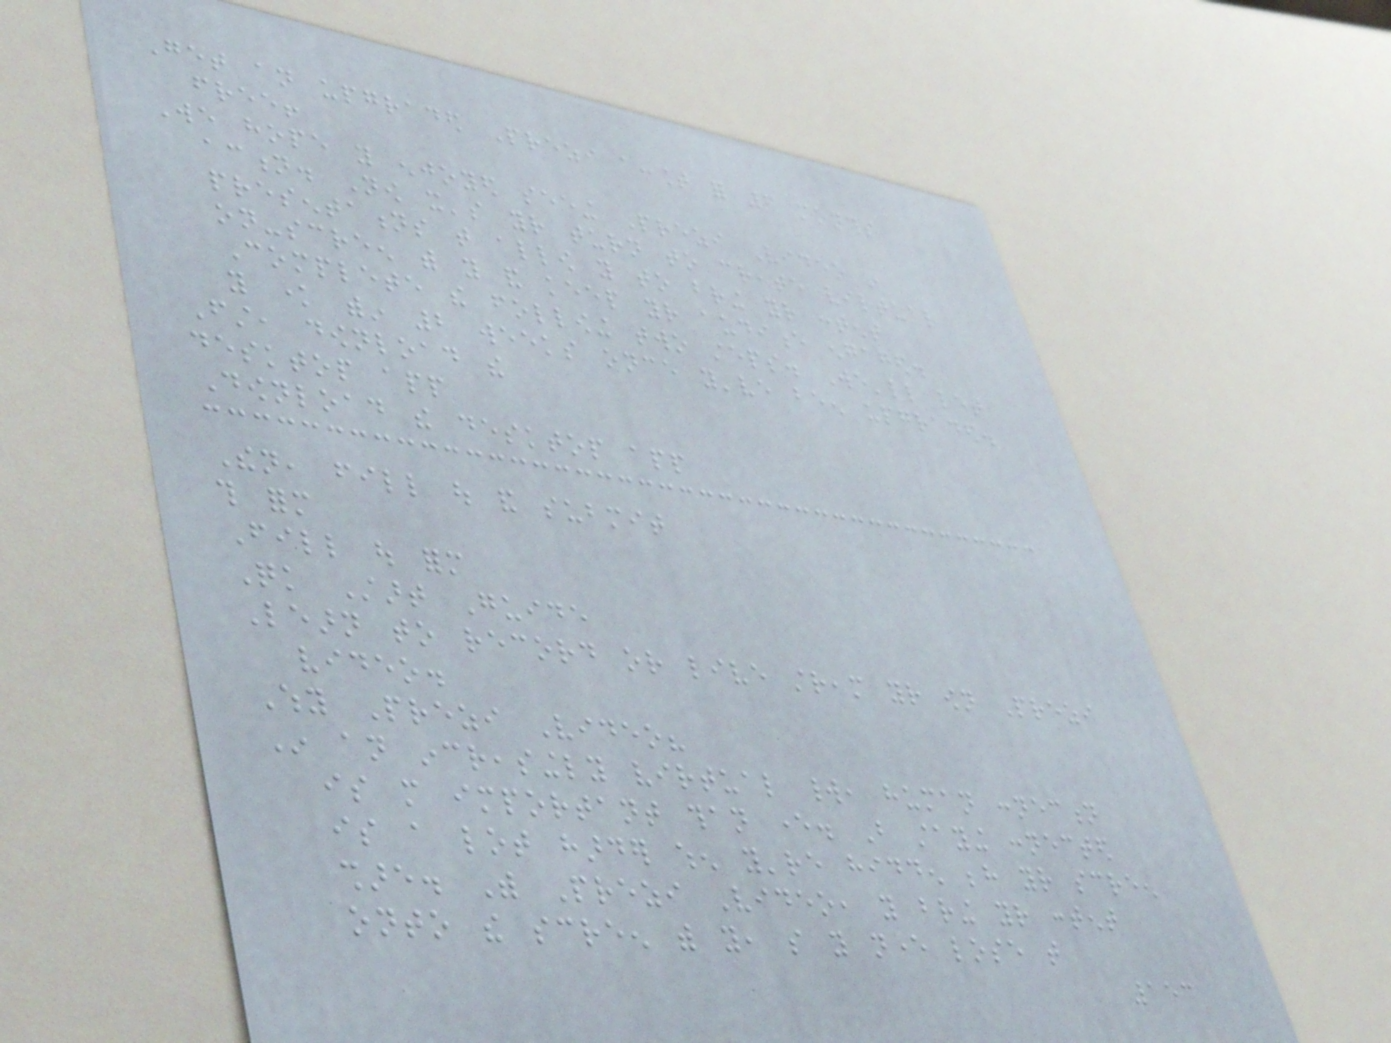Get an upgraded Prezi account for 6 months
free!
We hope you enjoyed seeing Prezi Video in
action. Now it's your turn to create virtual
presentations that allow you to bring your content
on-screen with you and keep your audience engaged.
Complete the following two steps. We'll let
you know within 2 weeks once you've been upgraded.
First, download the
desktop app
Download the desktop app
Then, fill out and submit
this form
Fill out form
Quick Start Guide
Learn to record or live stream your own Prezi
video.
Why Prezi Video?
In an increasingly virtual world, human connection
is more important than ever. But staying connected
is a lot harder when you're hidden behind your screen
share. With Prezi Video, you bring your content
onto the screen with you, so you never lose that
153
